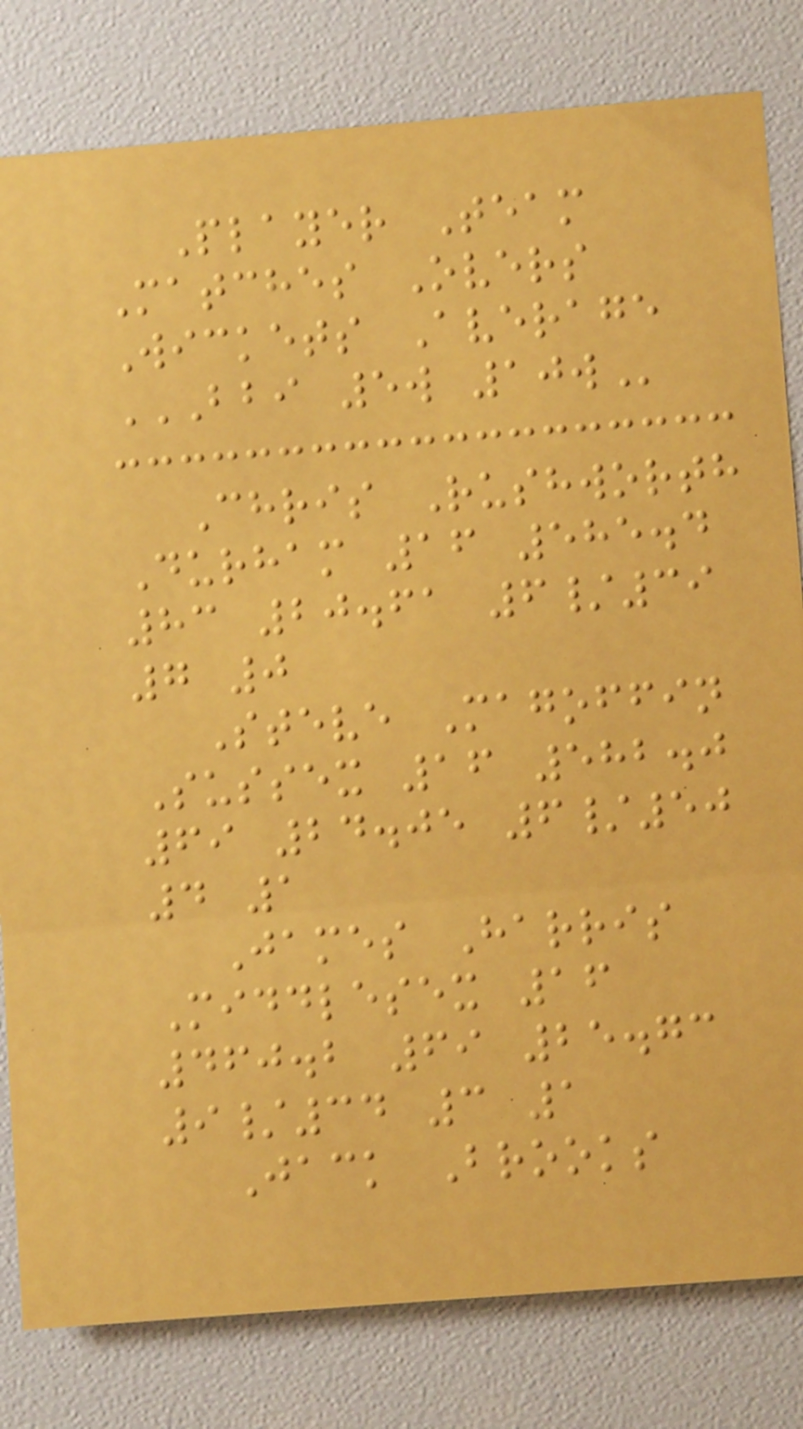Player Team
Matches Overs
Wickets Average
BBI 5W 10W
Chris Rushworth
Durham 16 585.4
83 20.61 6/39
7 0
Steve Magoffin
Sussex 16 582.0
69 24.05 6/50
4 1
James Harris
Middlesex 16
460.2 69 25.73
9/34 3 1
Jack Brooks
